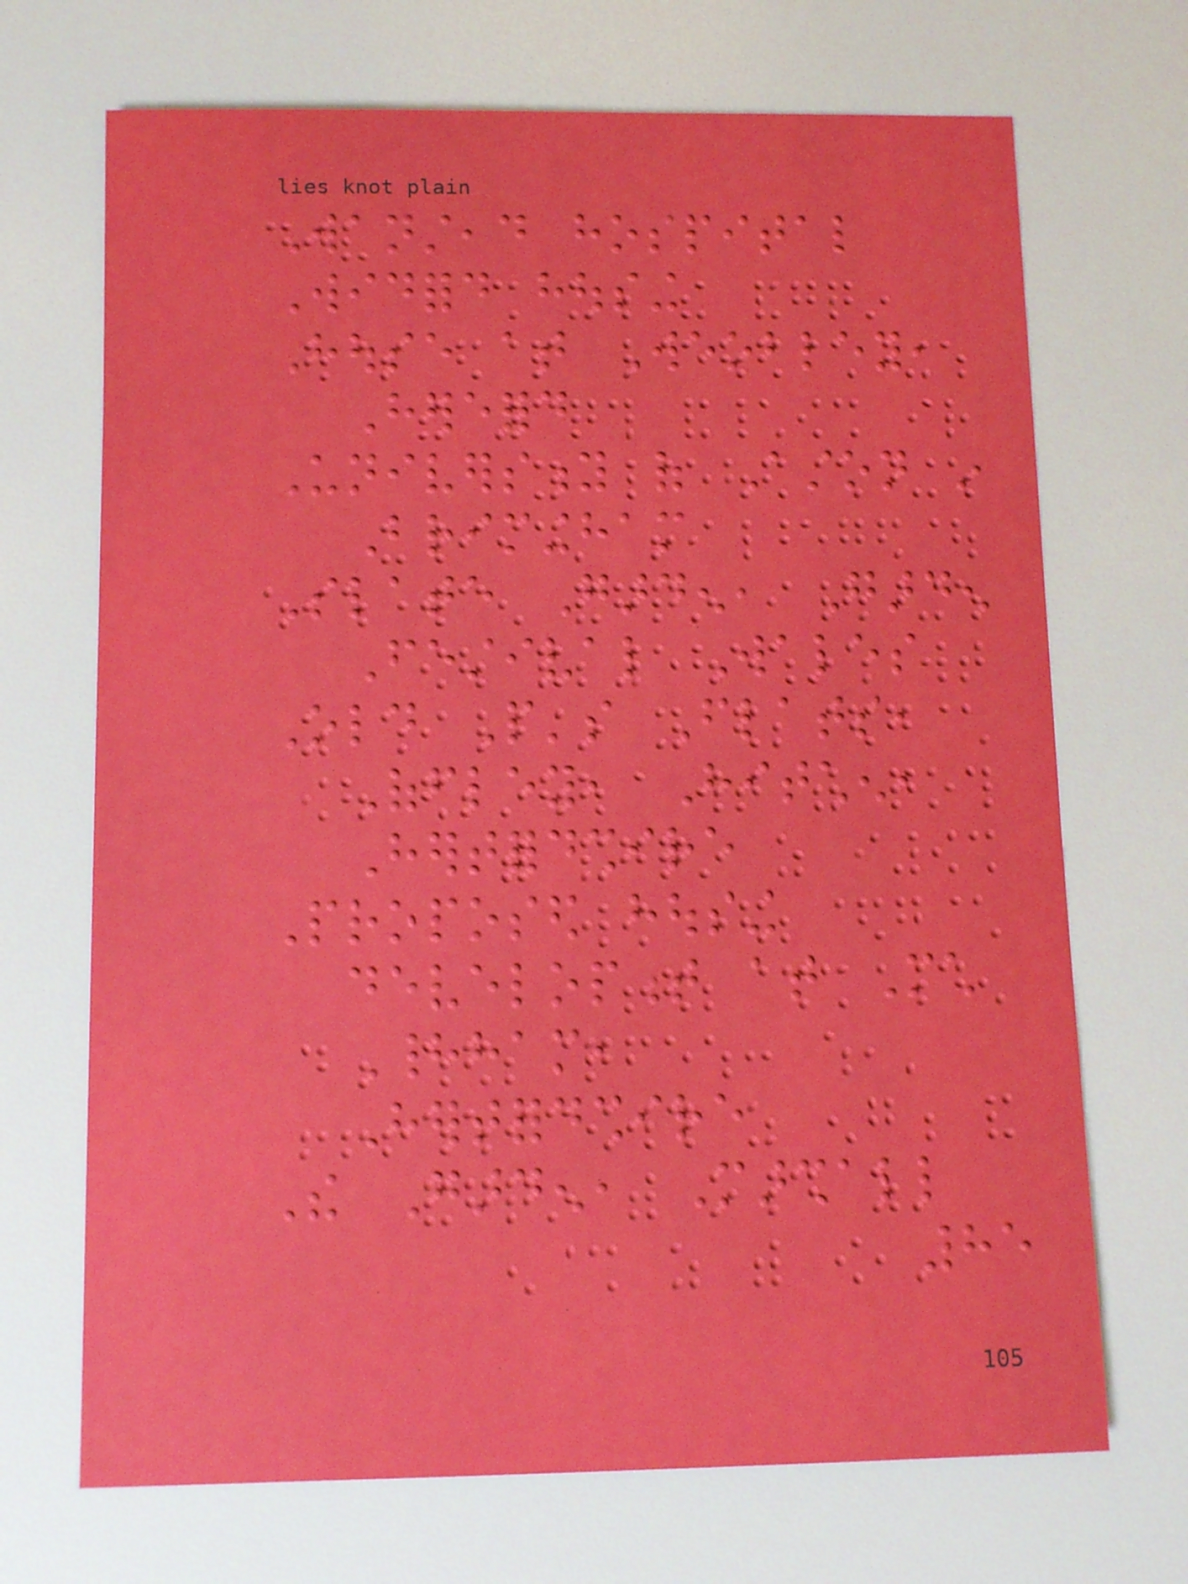Wanstead hospital
Widford housing
House at Weobley,
Hereford
University of Aston in
Brimingham
Slate Garden, Garden
Festival Wales
Old People's Flats,
Offley, Hitchen,
Hertfordshire
Proposed housing
development at Much
Hadham,
Hertfordshire
The Garden, Marshall
85
